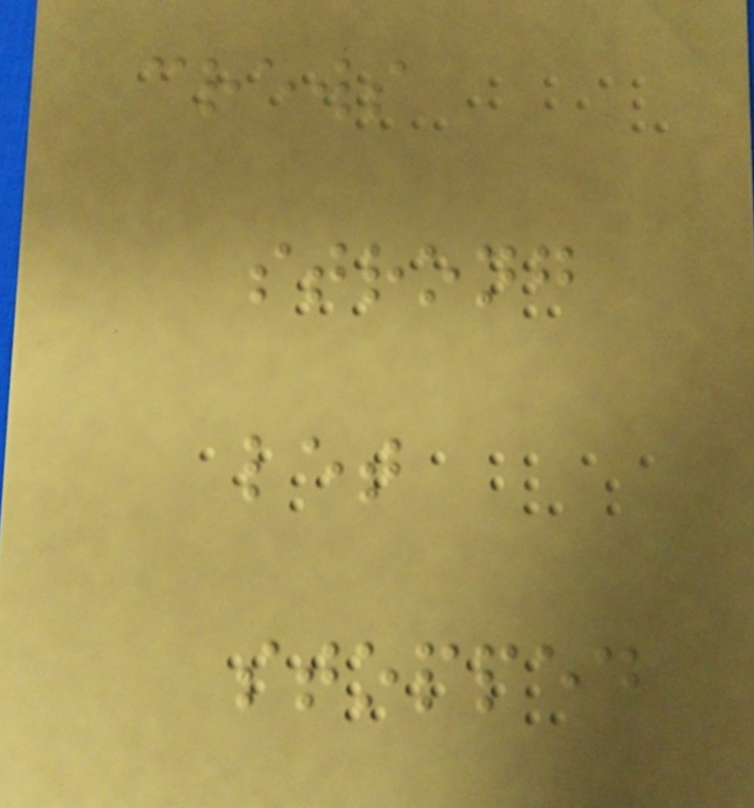crews
strong
let
stopped
